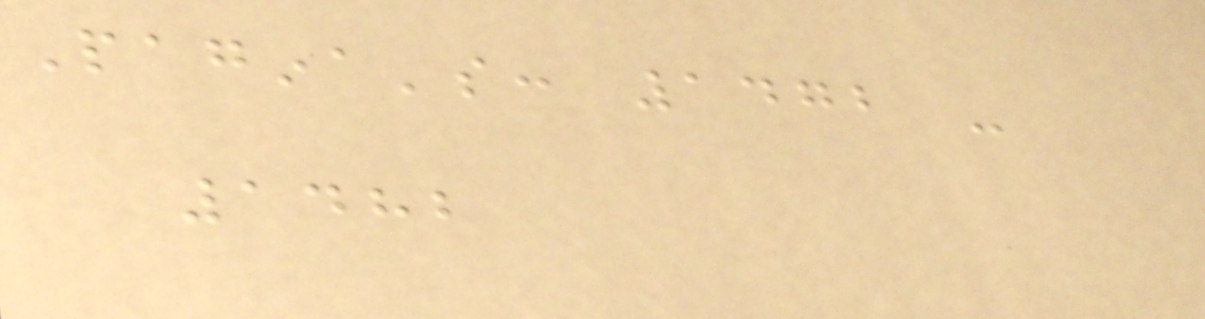Pagina's: 1472 -
1482
